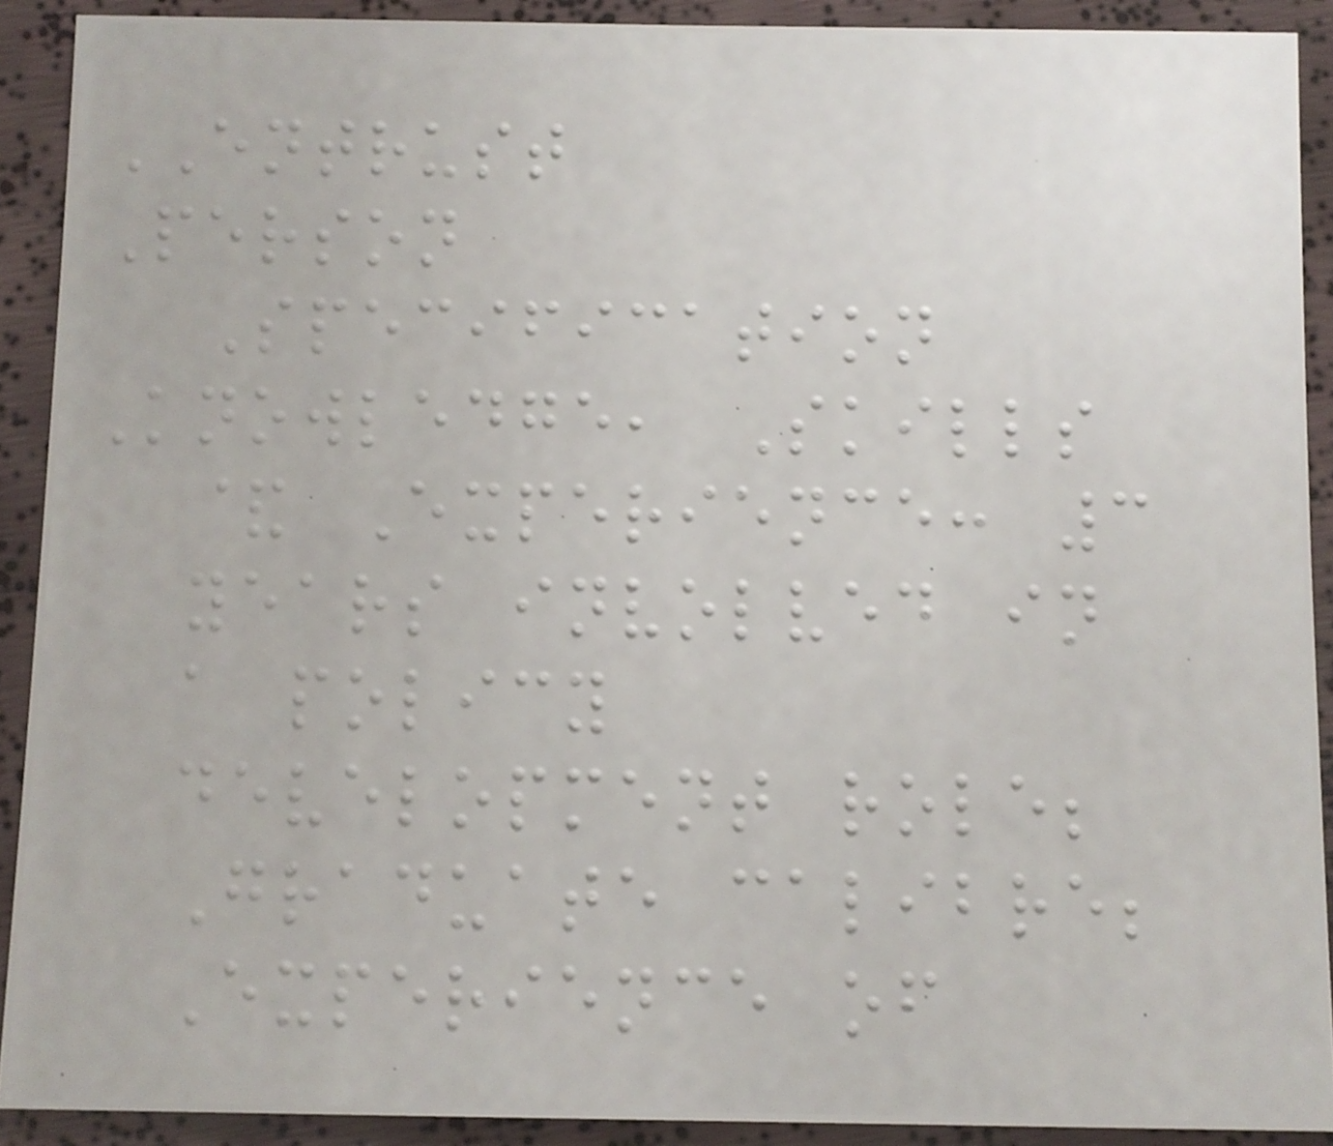ENTRUST
Person
Specification
Knowledge, Skills
& Experience: 3
years involved in
a policy
development role;
Graduate calibre;
Experience of
